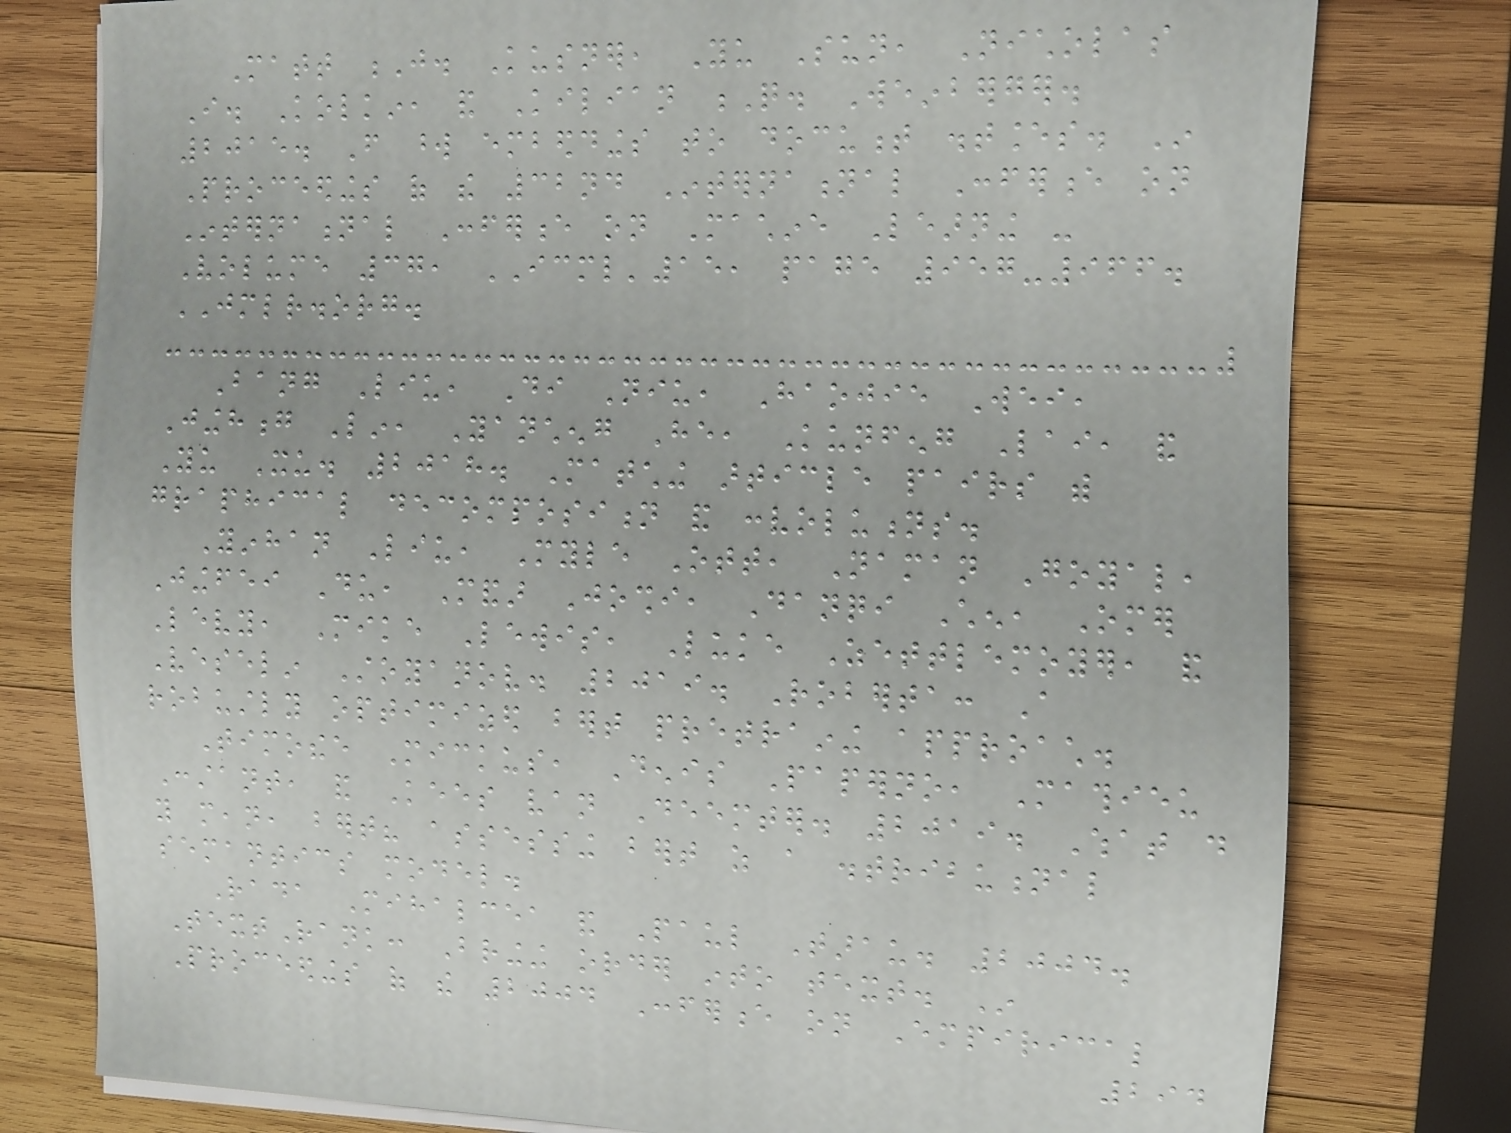Matt J. Kusner, Yu Sun, Nicholas
I. Kolkin, and Kilian Q. Weinberger.
2015. From word embeddings to document distances. In
Proceedings of the 32nd International Conference on
International Conference on Machine Learning -
Volume 37, ICML'15, page 957-966.
JMLR.org.
Bang Liu, Di Niu, Haojie Wei,
Jinghong Lin, Yancheng He, Kunfeng Lai, and
Yu Xu. 2018. Matching article pairs with
graphical decomposition and convolutions.
Yinhan Liu, Myle Ott, Naman Goyal,
Jingfei Du, Mandar Joshi, Danqi Chen, Omer
Levy, Mike Lewis, Luke Zettlemoyer, and
Veselin Stoyanov. 2019. Roberta: A
robustly optimized bert pretraining approach.
Timothee Mickus, Denis Paperno, Mathieu
Constant, and Kees van Deemter. 2019. What do
you mean, bert? assessing bert as a distributional
semantics model.
Rada Mihalcea and Paul Tarau. 2004.
TextRank: Bringing order into text. In
Proceedings of the 2004 Conference on Empirical
294
